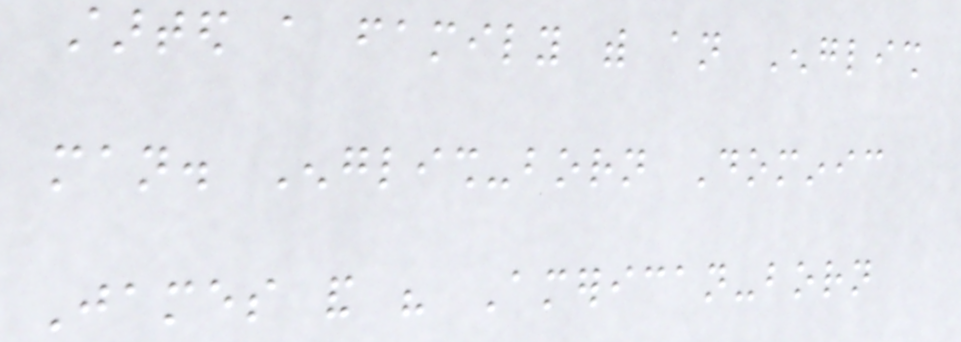started a family with an English
man. English-born Dominic
James and his American-born
